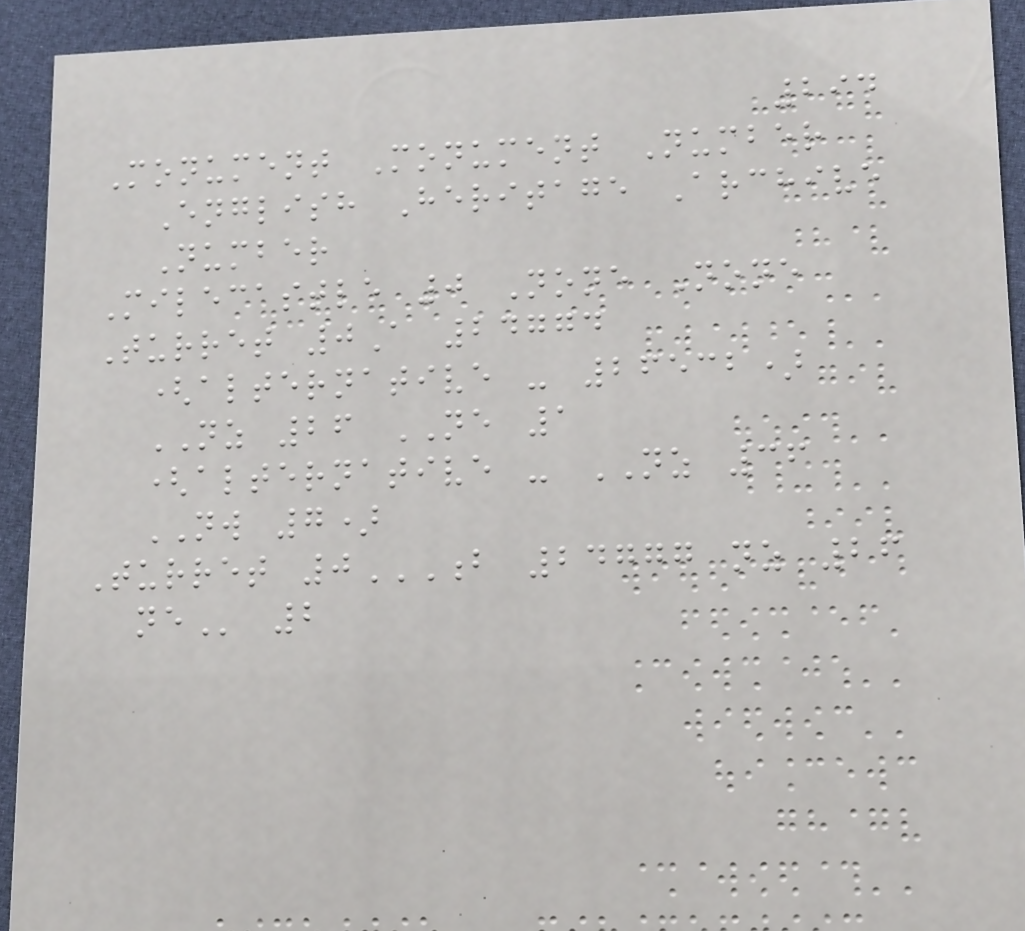294
Monument Monument Number
English Heritage Archive
Number
Milecastle 0 None None
Turret 0A 24774
(alternative - 26532)
NZ 26 NE 1
(alternative - NZ 36
NW 7)
Turret 0B 24777 NZ 26
NE 2
